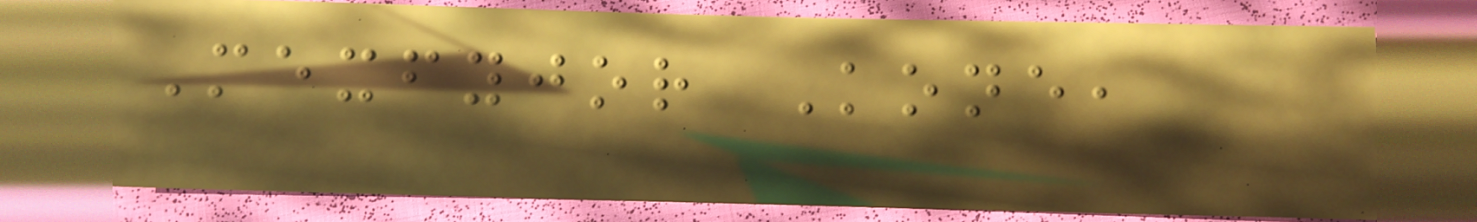Mexfyjor Kone,
